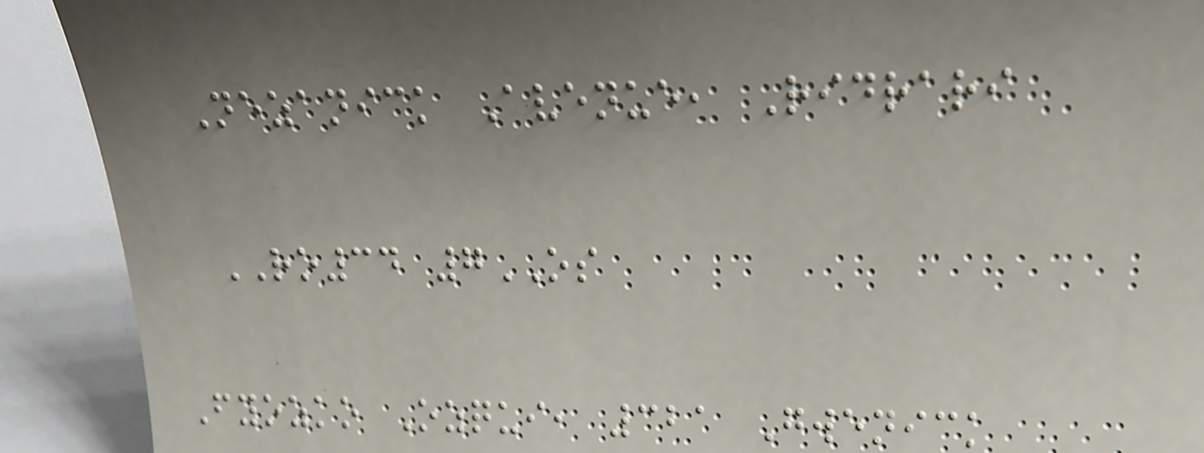Nezanick Avenue, Ridrari
RO34 7OS
Fyozko Ozqui, 321 Gwenick
